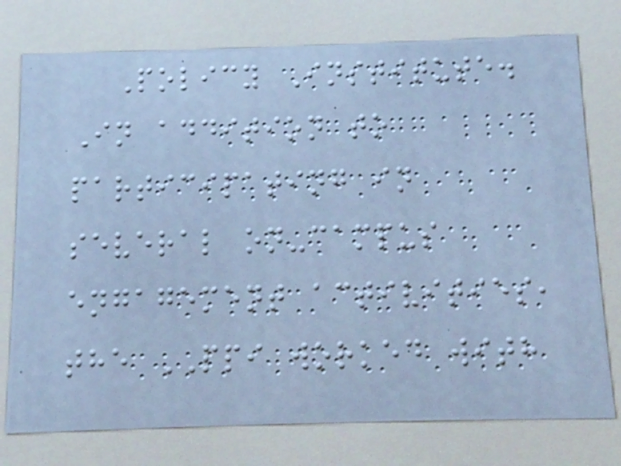Policy Institute.
In addition to
participating in
several on-campus
engagement activities,
the PPI worked with
